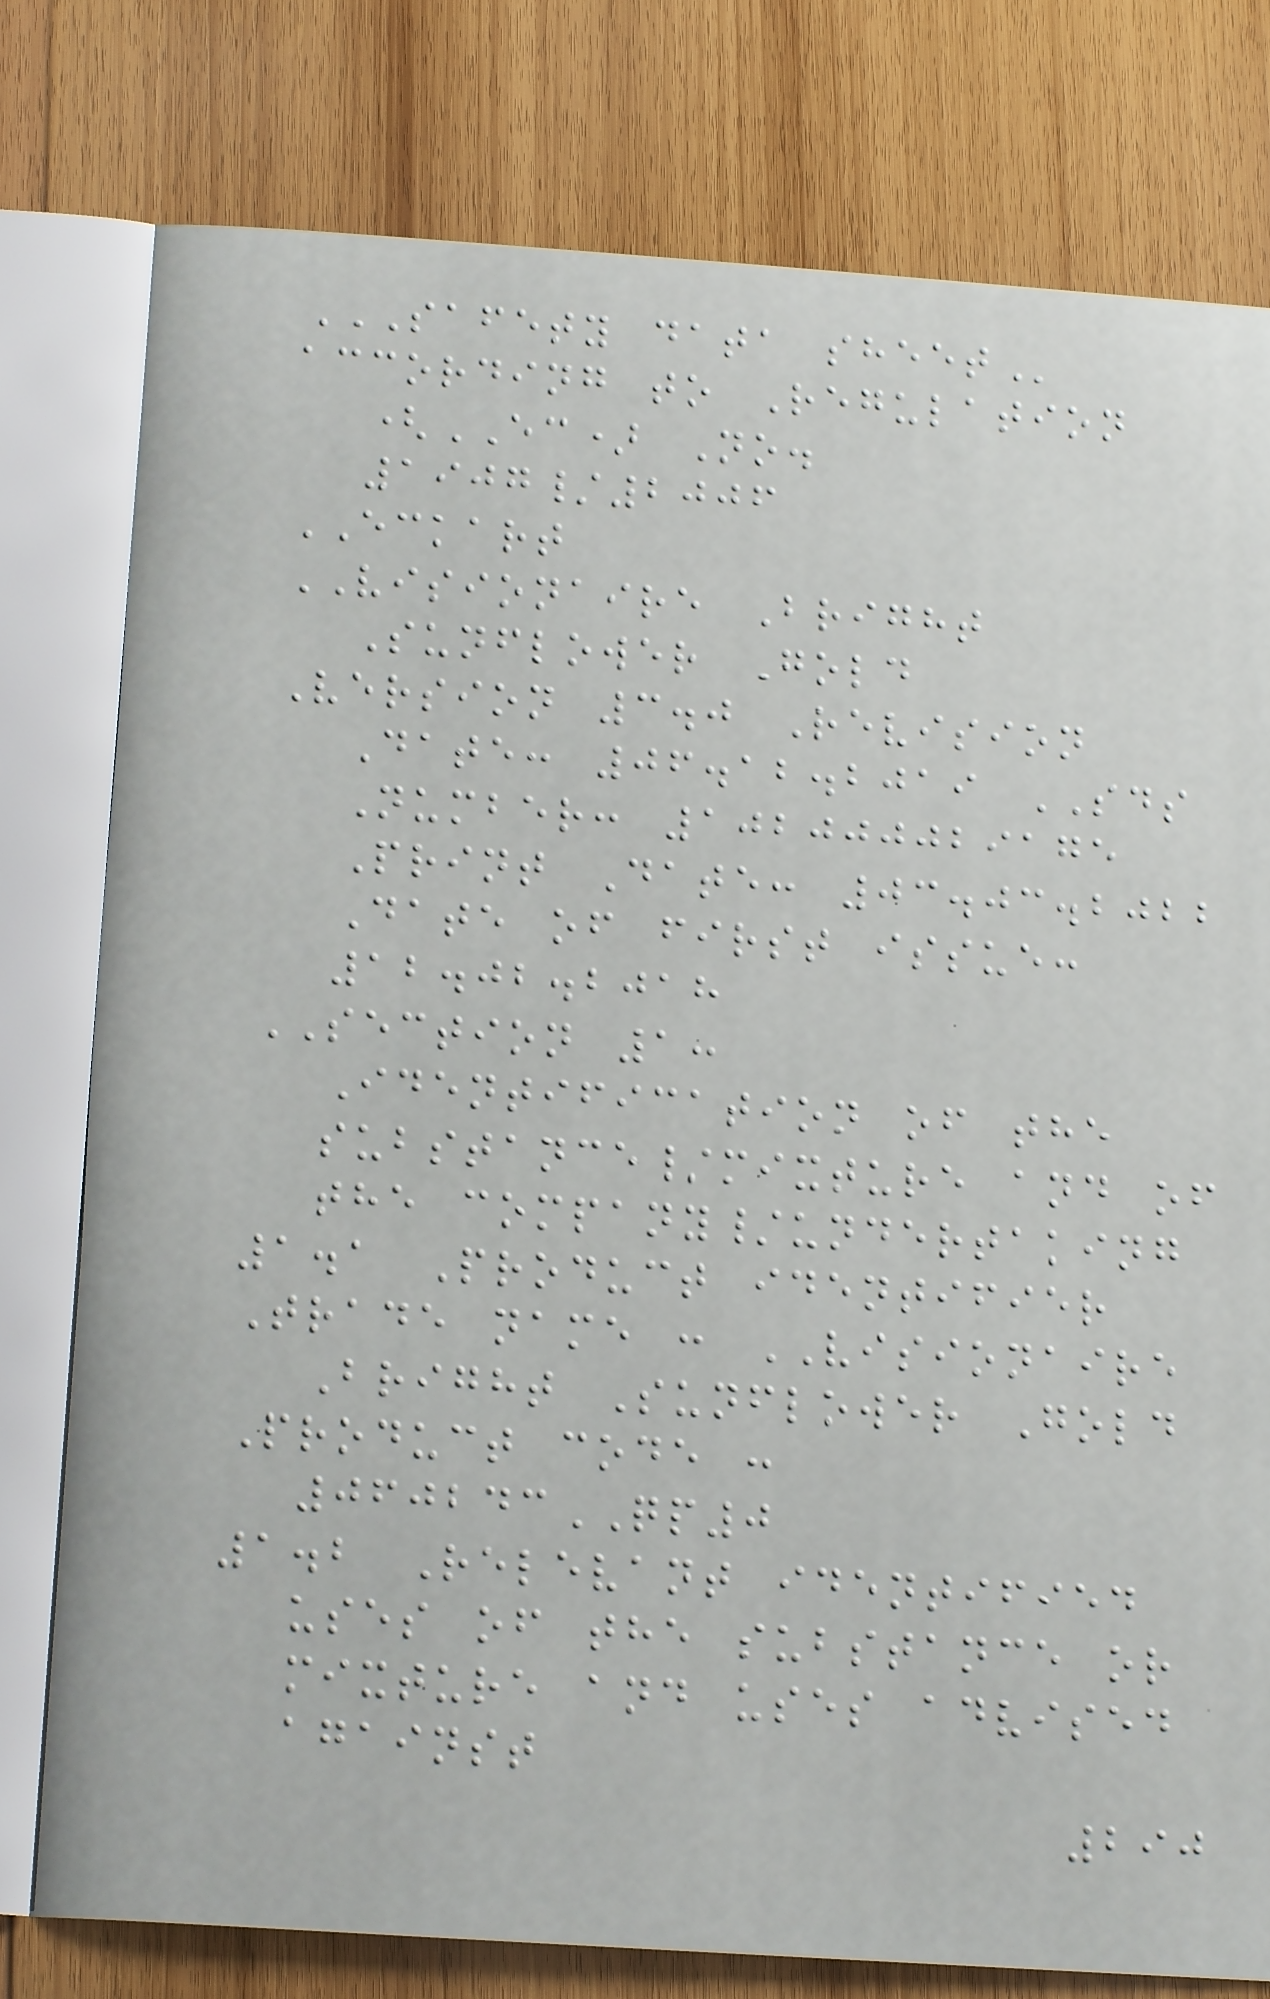SAFETY DATA SHEET
according to Regulation
(EC) No.
1907/2006
ECKART
VISIONAIRE Bright
Sunflower Gold
Version 3.0 Revision
Date: 06.12.2019 SDS
Number: 102000029175
Print Date: 03.03.2022
Date of first issue:
12.02.2018
SECTION 1:
Identification of the
substance/mixture and of
the company/undertaking
1.1 Product identifier
Trade name : VISIONAIRE
Bright Sunflower Gold
Product code :
060243QP0
1.2 Relevant identified
uses of the substance or
mixture and uses advised
against
290
